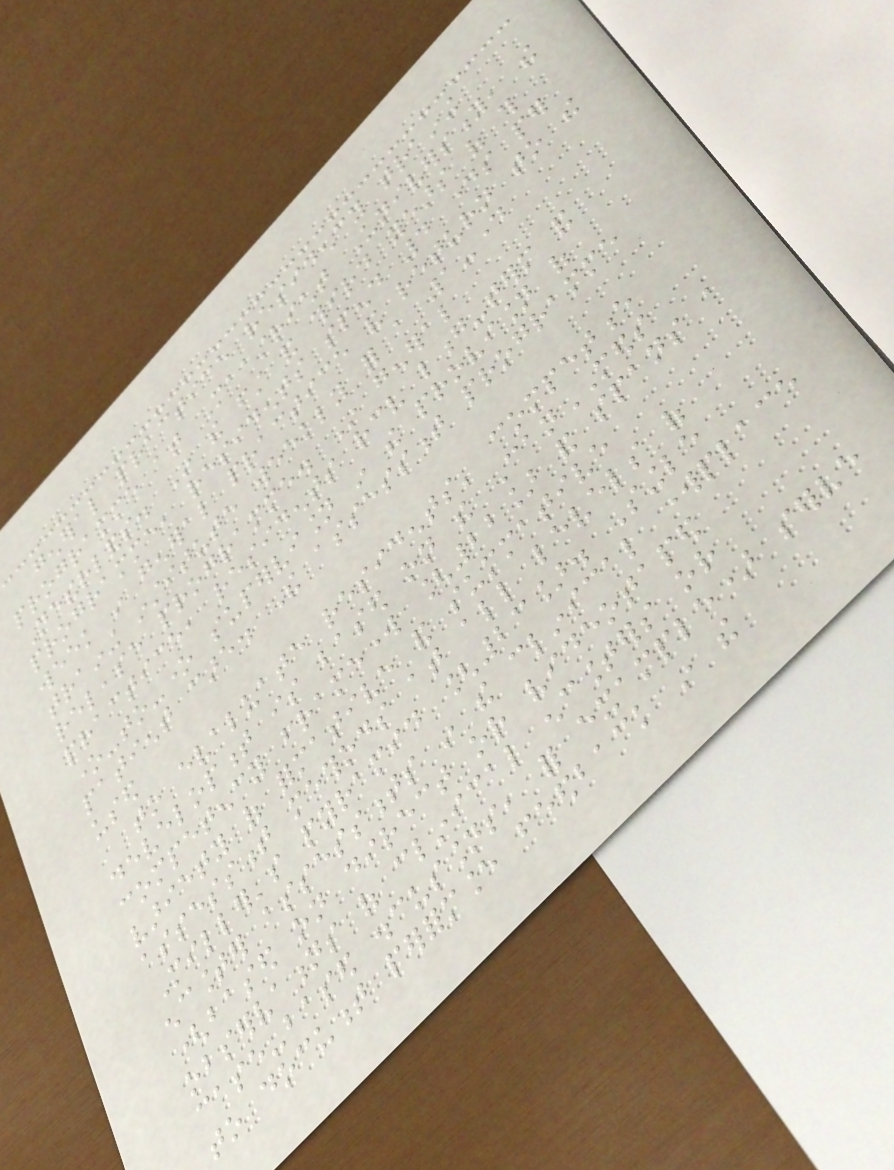general practice residency training
programme at Maastricht University, the
Netherlands. In the first and third years of this
programme, residents spend 4 days per
week in general practice and return to the
training institute weekly for a 1-day
release programme. In general
practice, residents receive long-term and
one-to-one supervision in the provision of
patient care. The assessment programme
used
to evaluate residents' competence
development is based on the CanMEDS
competency framework [22] and spans a
variety of formative and summative
assessment methods at all levels of
Miller's pyramid [23]. Single
encounter assessments in the clinical workplace
(based on direct or videotaped
observations of clinical encounters or
case-based discussions, for example) serve
to document performance feedback in the
